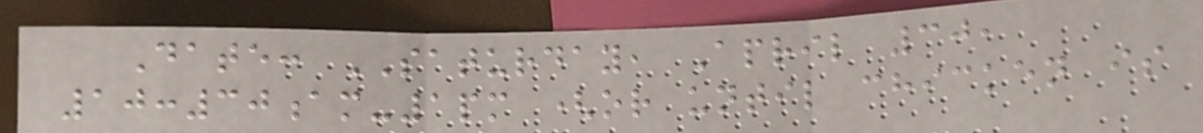Date: SATURDAY, April 30,
10:30am-1pm (or until chicken is
